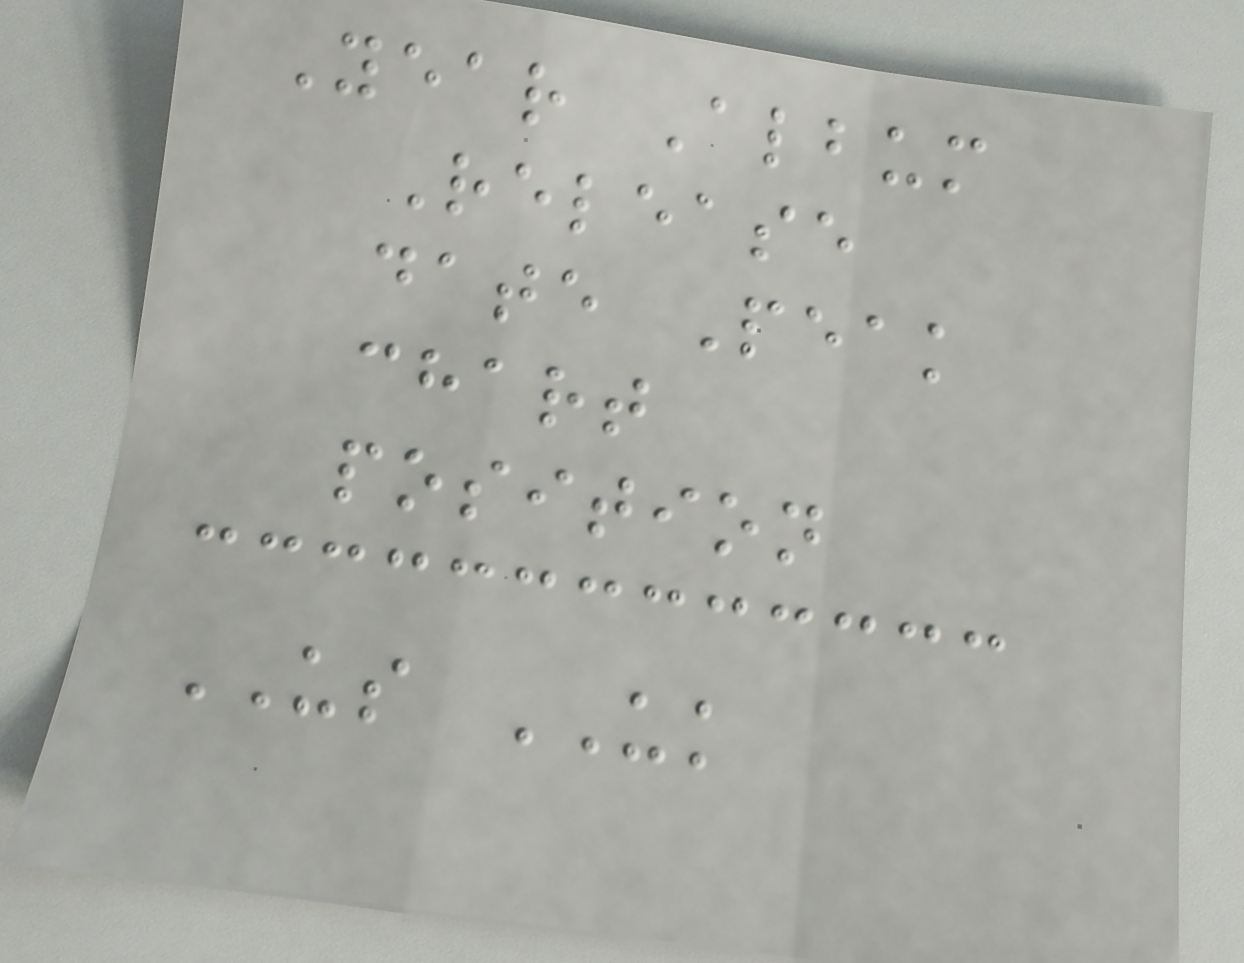Year Album
Release
date Peak
chart
position
US UK
